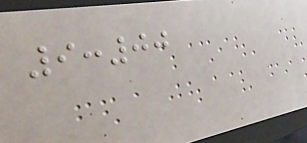9:00
